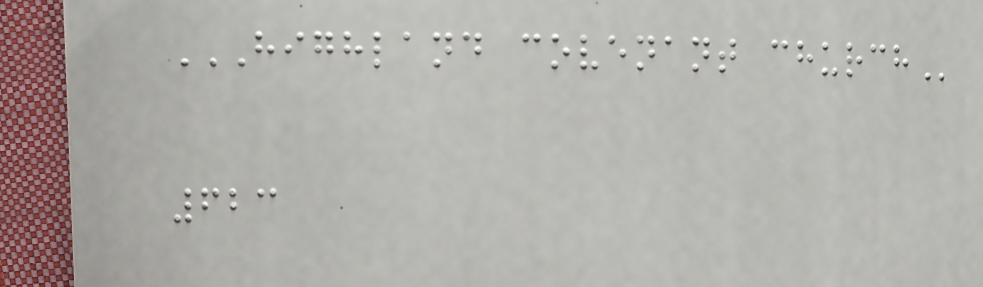HIGHLAND COVENANT CHURCH
623
